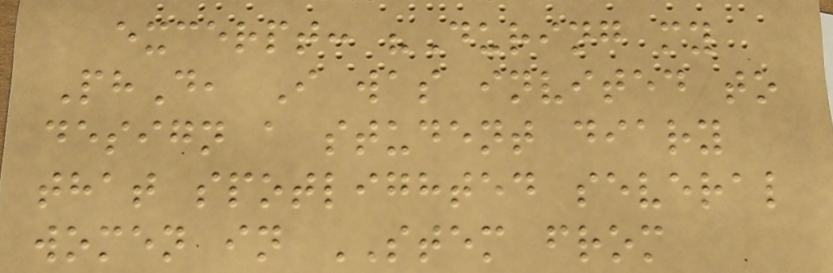excerpt: "During my
PhD, I was invited to
design a student diary
that spotlighted several
women in STEM from
